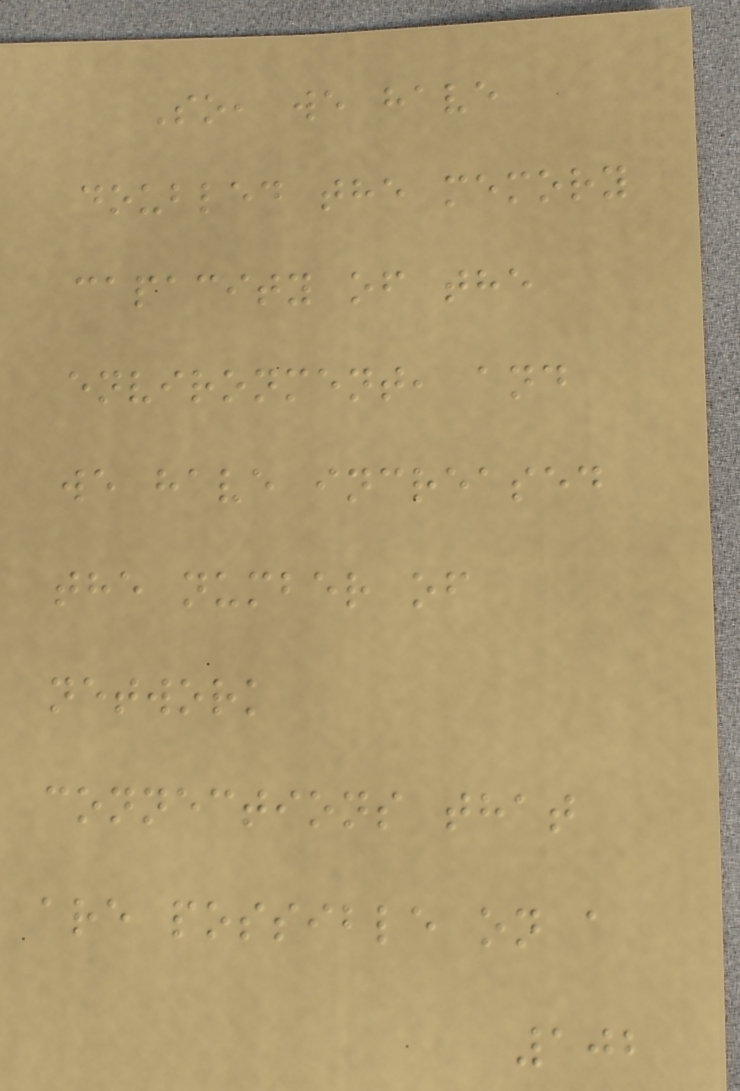So, we have
doubled the memory
capacity of the
environment, and
we have increased
the number of
network
connections that
are possible on a
102
